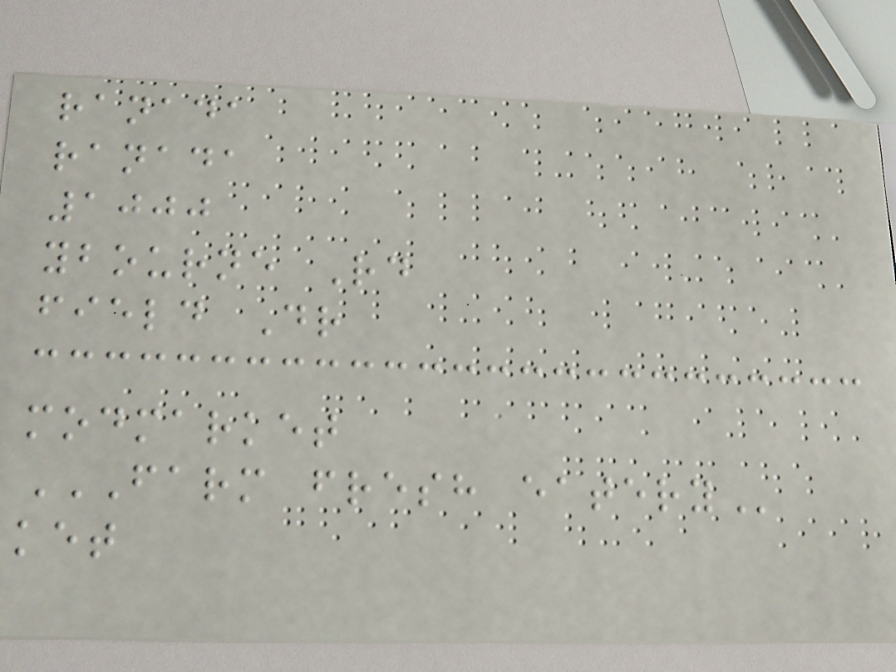ranada
ranada
1000
ybourne Rd
field Dr
modmarket
FARM FRESH EATERY
ket
